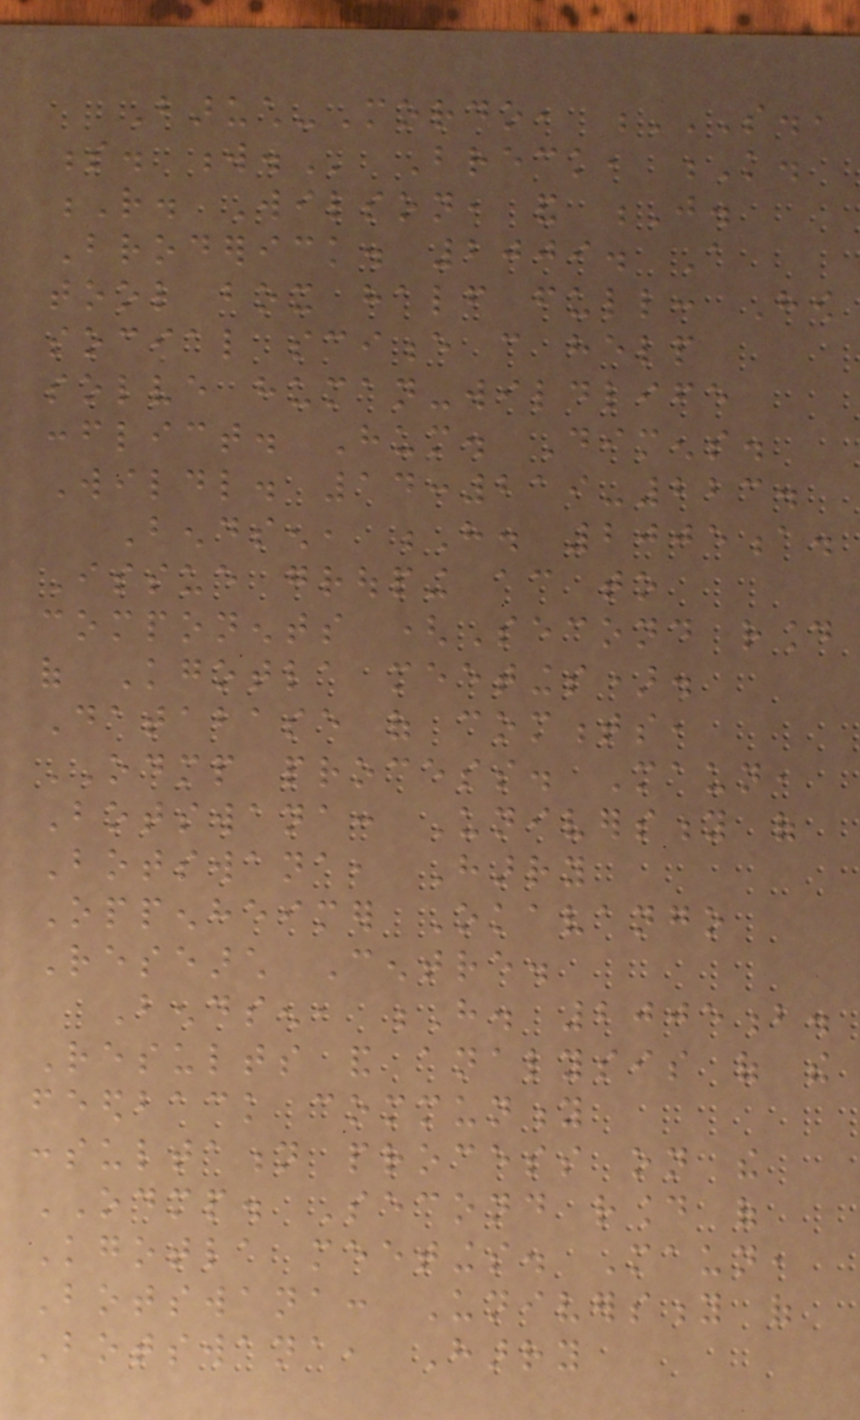Baruch-Mordo, S.,
S. W. Breck, K.
R. Wilson, and J.
Broderick. 2009. A
tool box half full: How
social science can help
solve human-wildlife
conflict. Hum. Dimens.
Wildl. 14:219-223.
Bendsen, H. 2005a.
Issue grouping according to
components (Second round
of Kgotla meetings).
Database of comments,
ODMP process. Maun,
Botswana: University of
Botswana, Harry
Oppenheimer Okavango
Research Centre.
Bendsen, H. 2005b.
Results and analysis of the
feedback community
consultation process on the
ODMP. Second round of
Kgotla meetings. Maun,
Botswana: University of
Botswana, Harry
